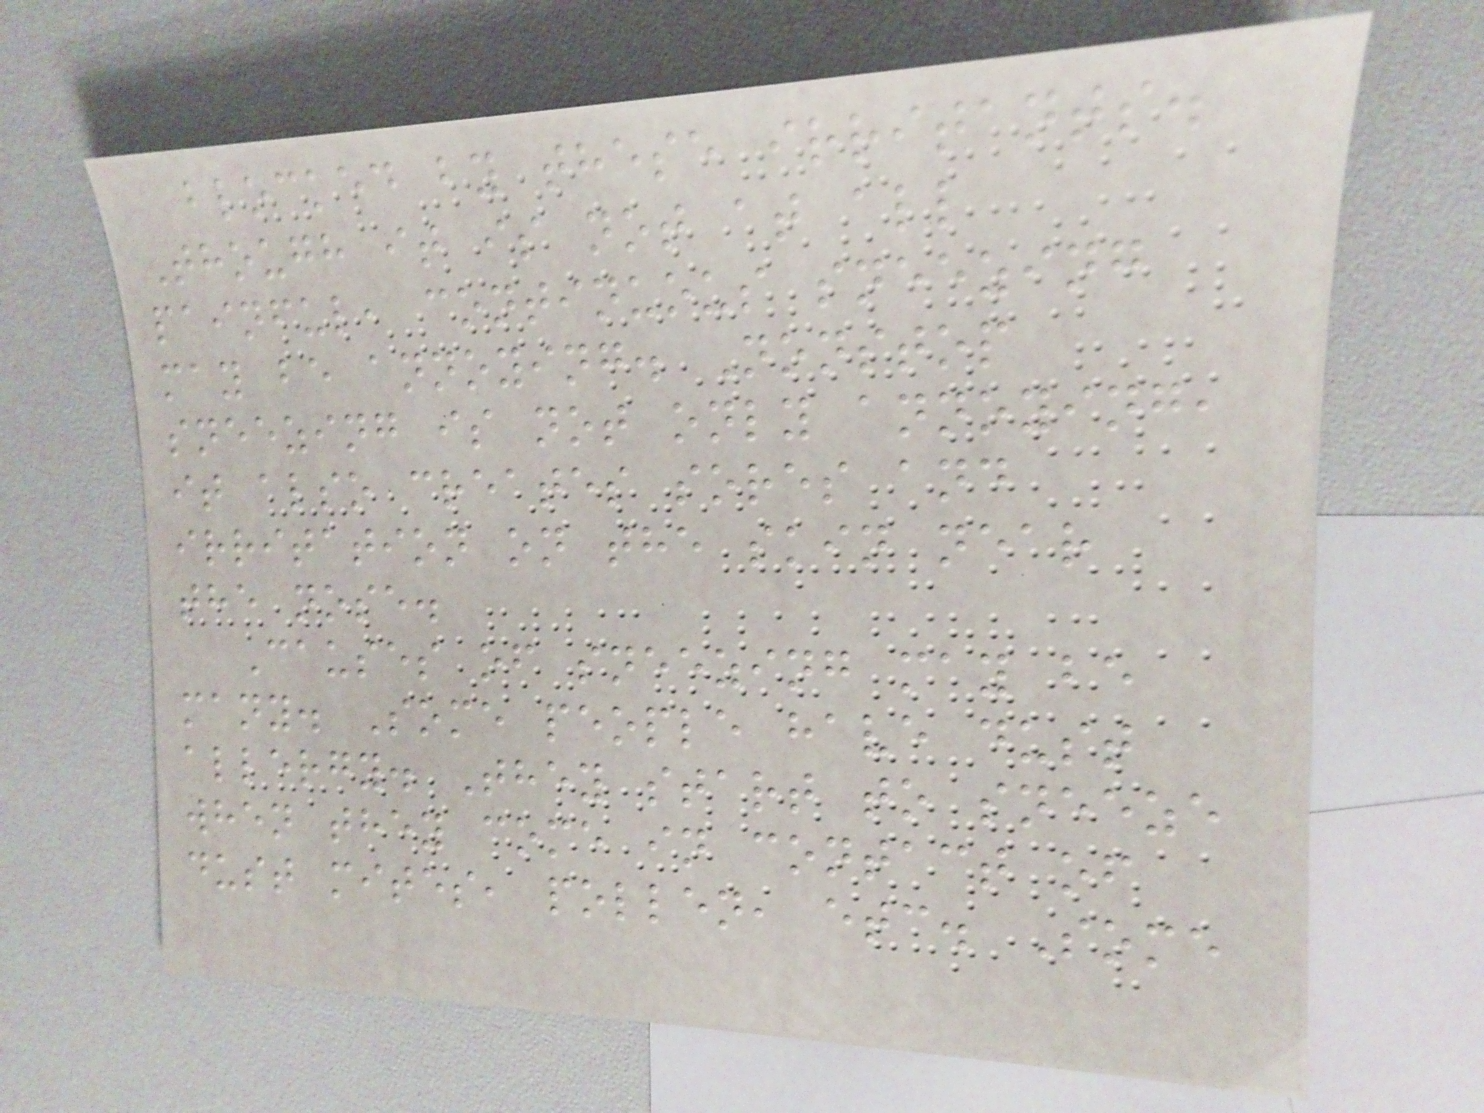blocked by these irritants.
Though it is not at all
painful, continuous sneezing
may be annoying. Nonstop
sneezing is not only annoying,
it also creates sores and
irritation on the skin near
the nose.
Causes of sneezing may be
many. Some people have dust
allergy. They start to sneeze
when they come in contact of
dust mites, pollen, etc. Some
